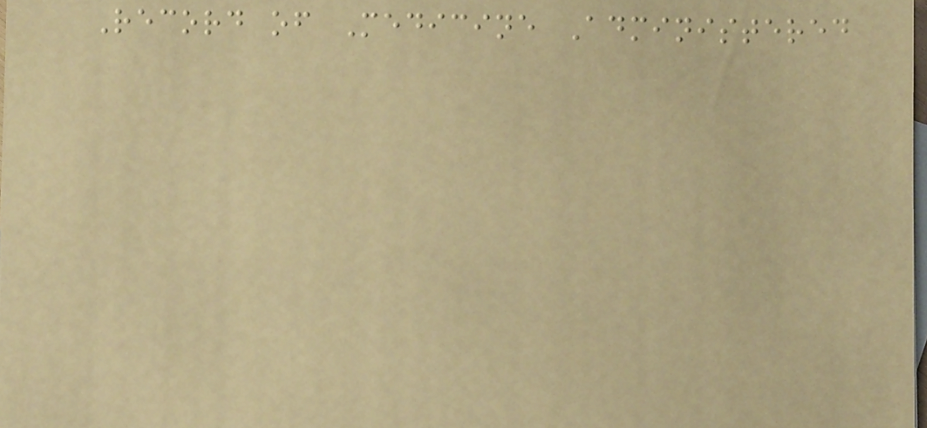Record of Medicine Administered
